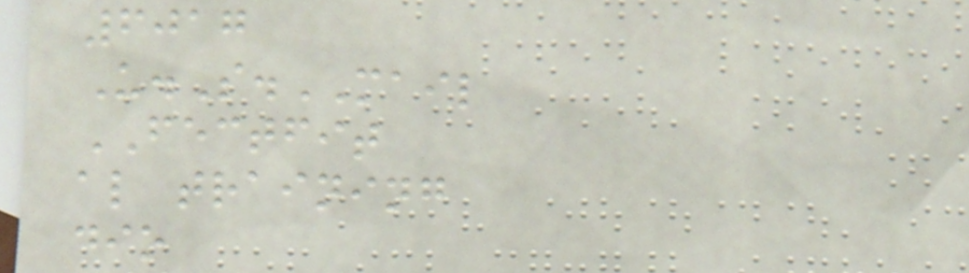6017
U.S.MAIL
FECTFIT
al training
dio
